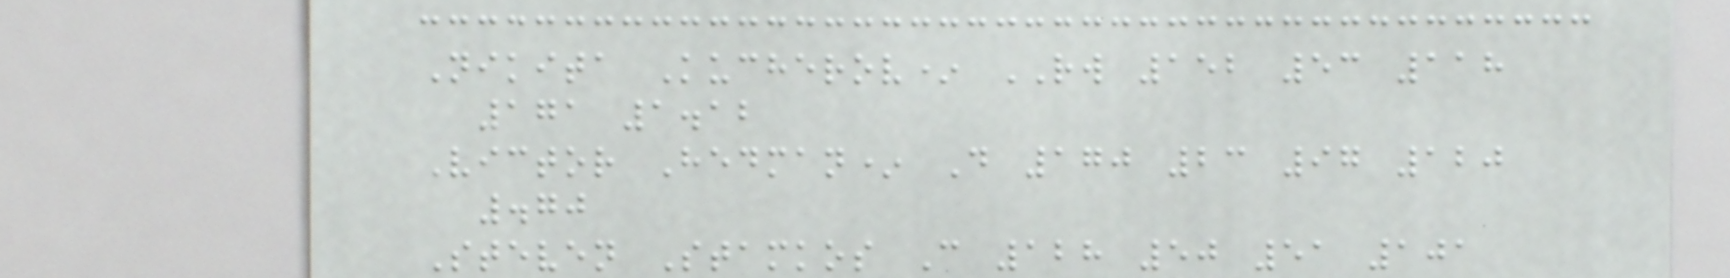Nikita Kucherov* RW 152 53 118
171 1.12
Victor Hedman* D 170 23 97 120
.70
Steven Stamkos C 128 50 51 101
